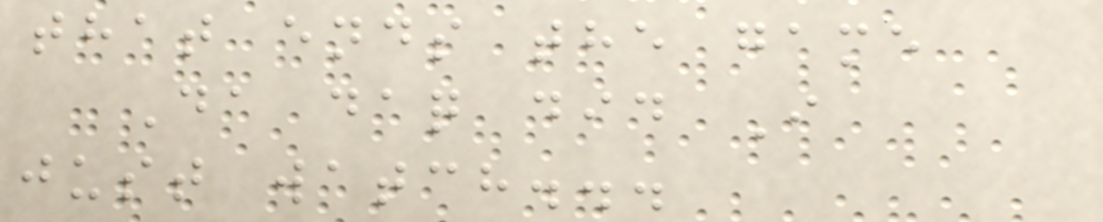that ends the game
Da daq did I
just watch...
